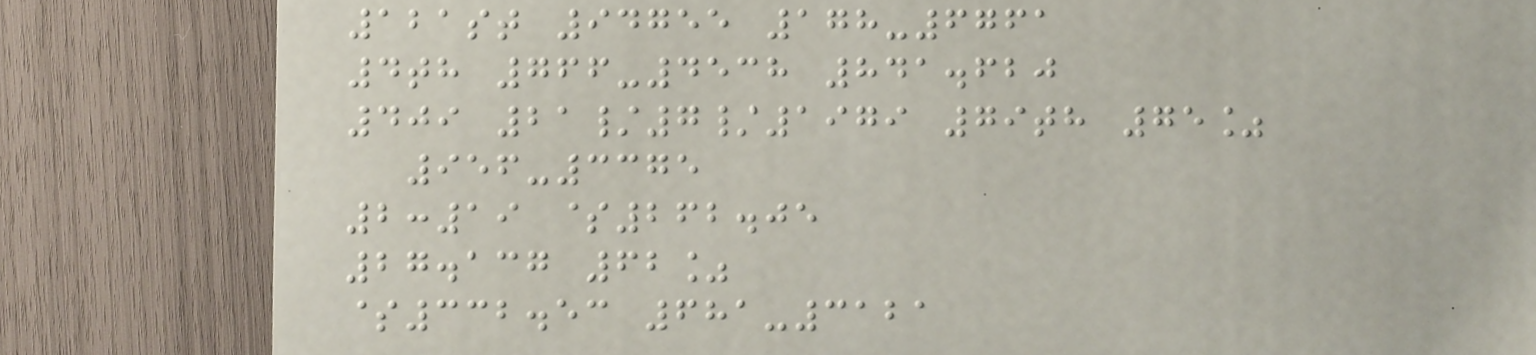121st 94755 178-6761
4th 766-4538 841.620
409 21/7/1979 79th 75%
956-3375
2:19 $262.05
27.137 62%
$332.53 681-3121
